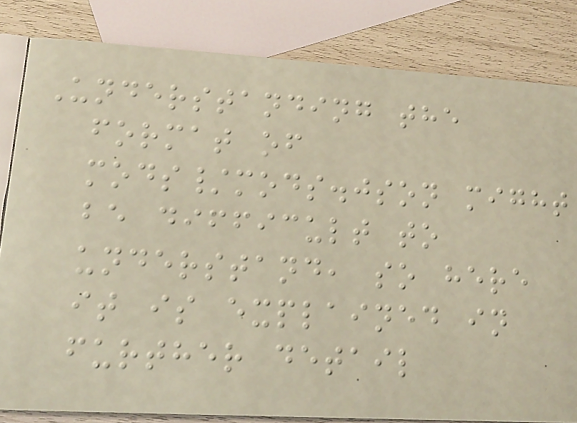Understanding the
format of
mods/mods.json might
be difficult to
understand, so here
it is explained in
further detail
